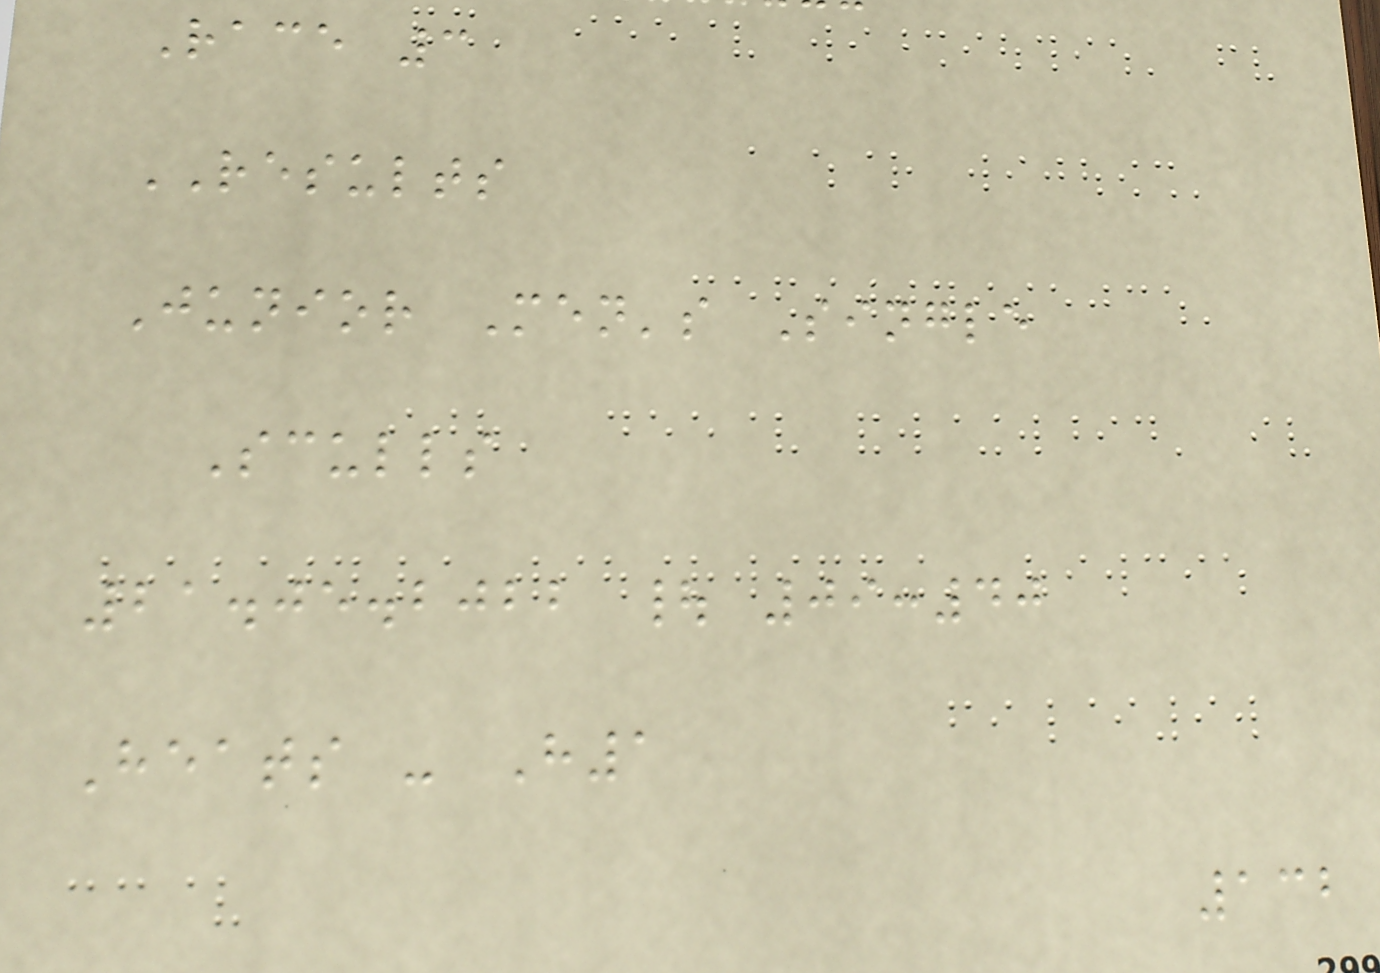Race 3
RESULTS
Junior Men's Single
Sculls
21.05.2022 | 09:40
Heats - H1
132
